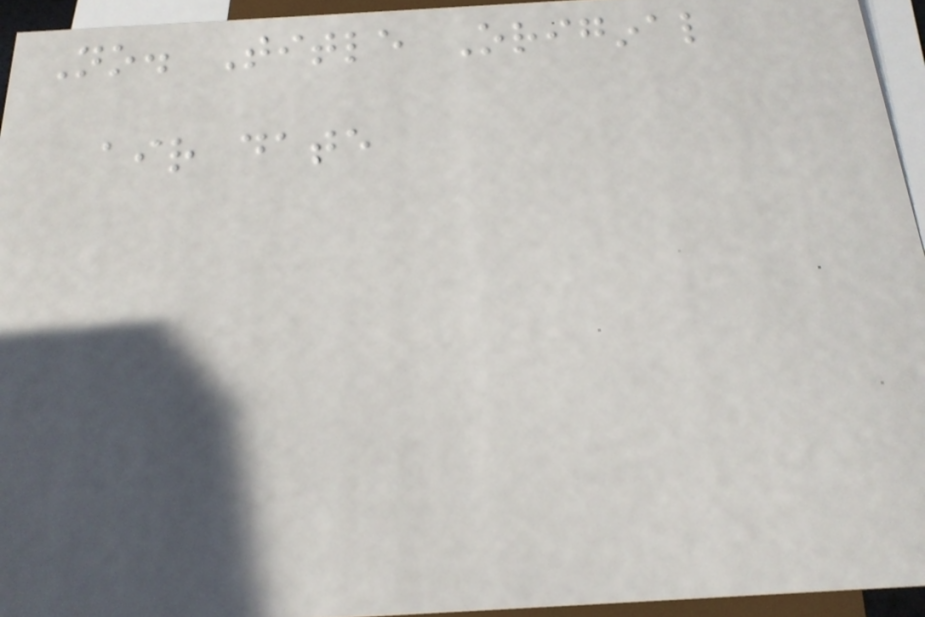No. Title Original
air date
